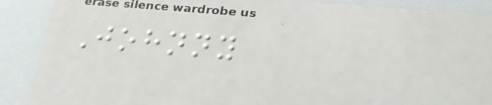Johnny
